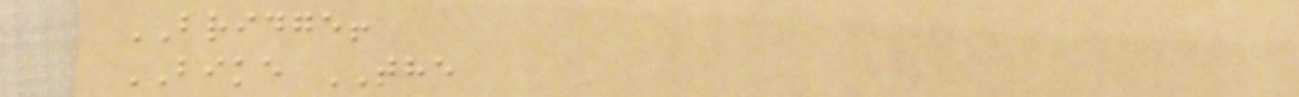BRIDGE!
BIKE THE
